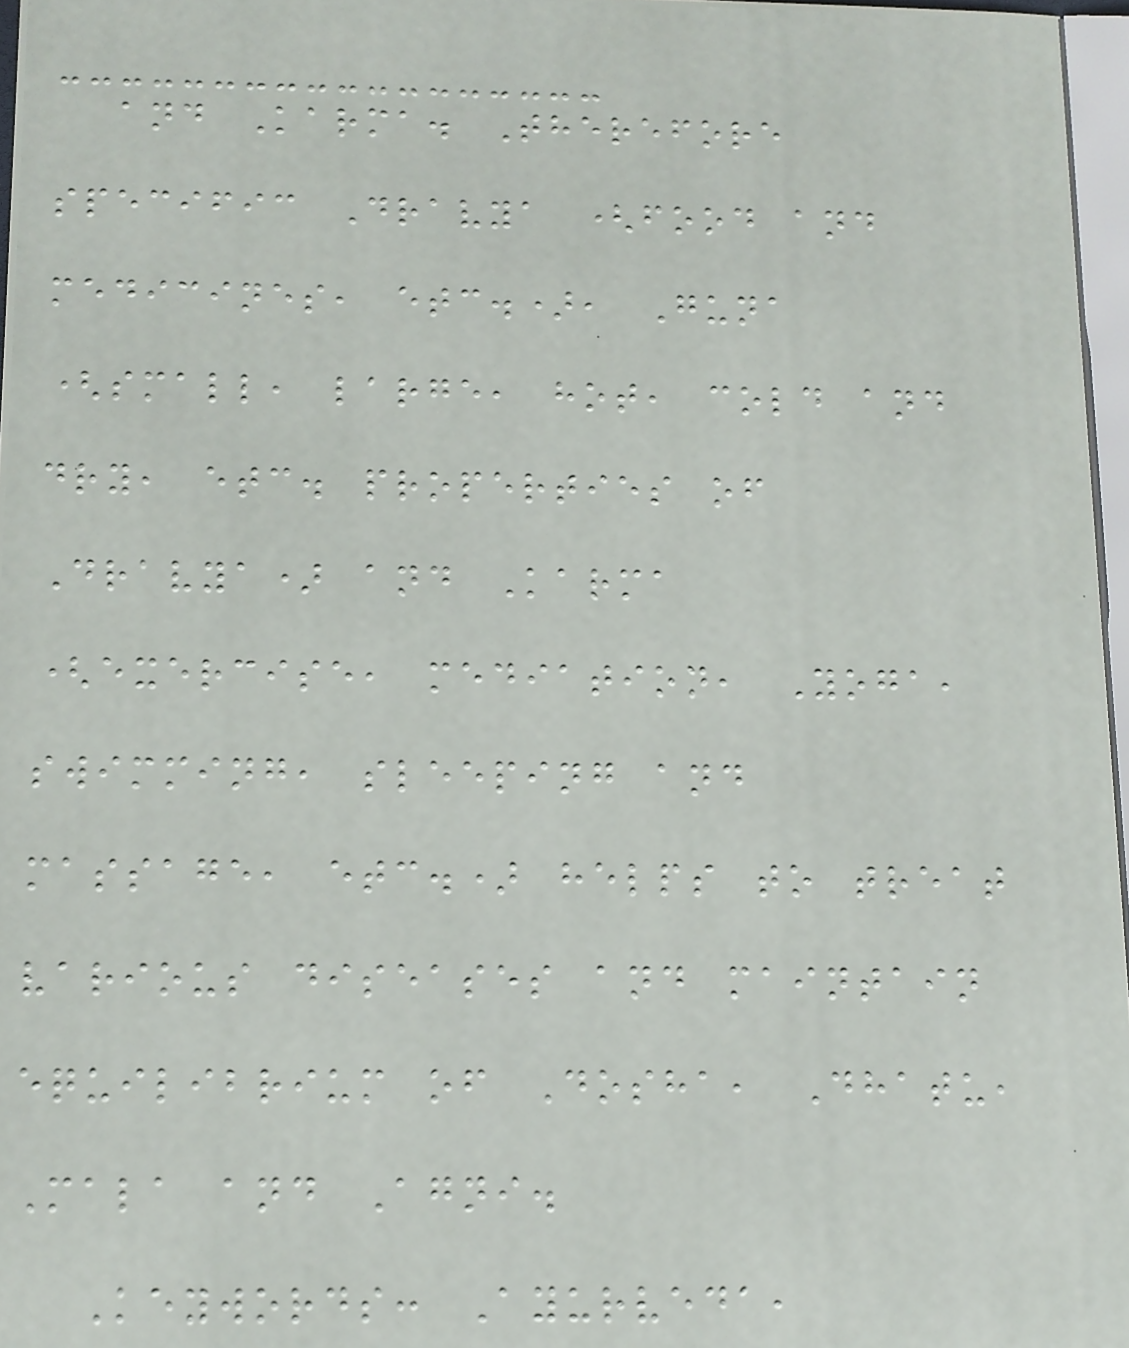and Karma. Therefore
specific Dravya (food and
medicines, etc.), Guna
(small, large, hot, cold and
dry, etc. properties of
Dravya) and Karma
(exercise, mediation, Yoga,
swimming, sleeping and
massage, etc.) helps to treat
various diseases and maintain
equilibrium of Dosha, Dhatu,
Mala and Agni.
Keywords: Ayurveda,
